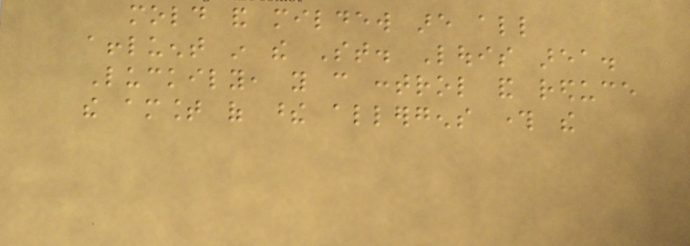mold and mildew are all
affluent in the St. Louis area.
Luckily, you can control and reduce
the amount of these allergens through the
